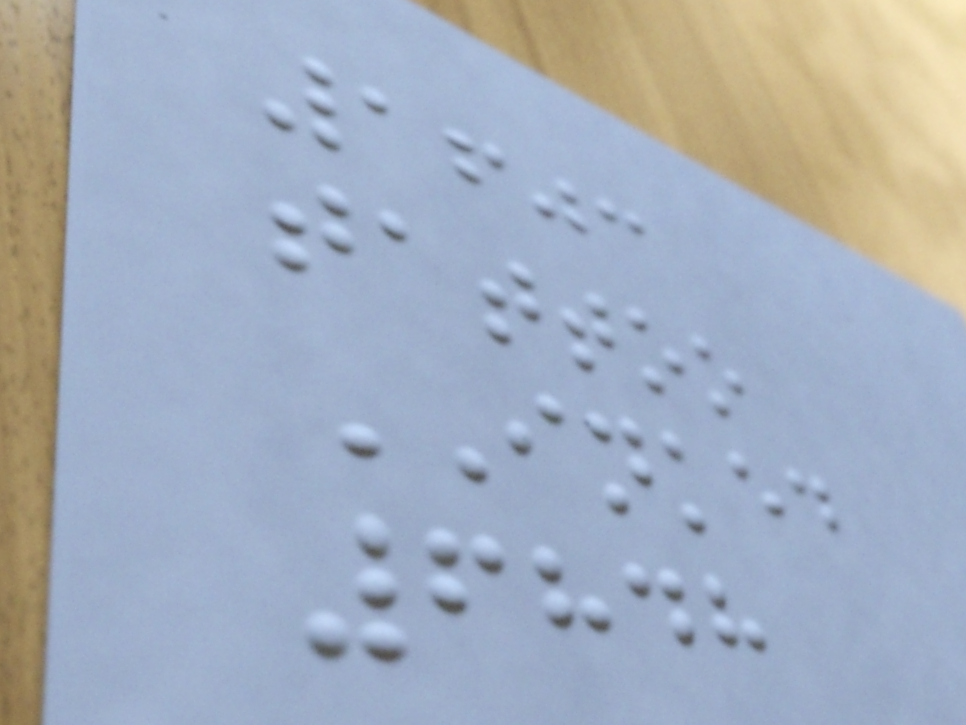1603
tattoo
INKED
6848
